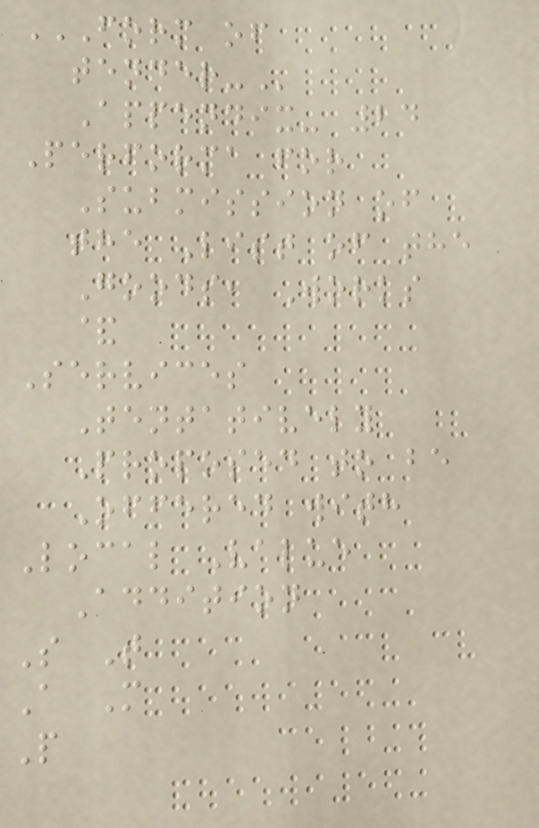FORM OF
TENDER-
Appendix- 24
Performa for
Submission of
the List of the
Goods, Works
&
Services
Tentatively
Proposed to be
Offered with
Local Value
Addition
S T
A M
P
